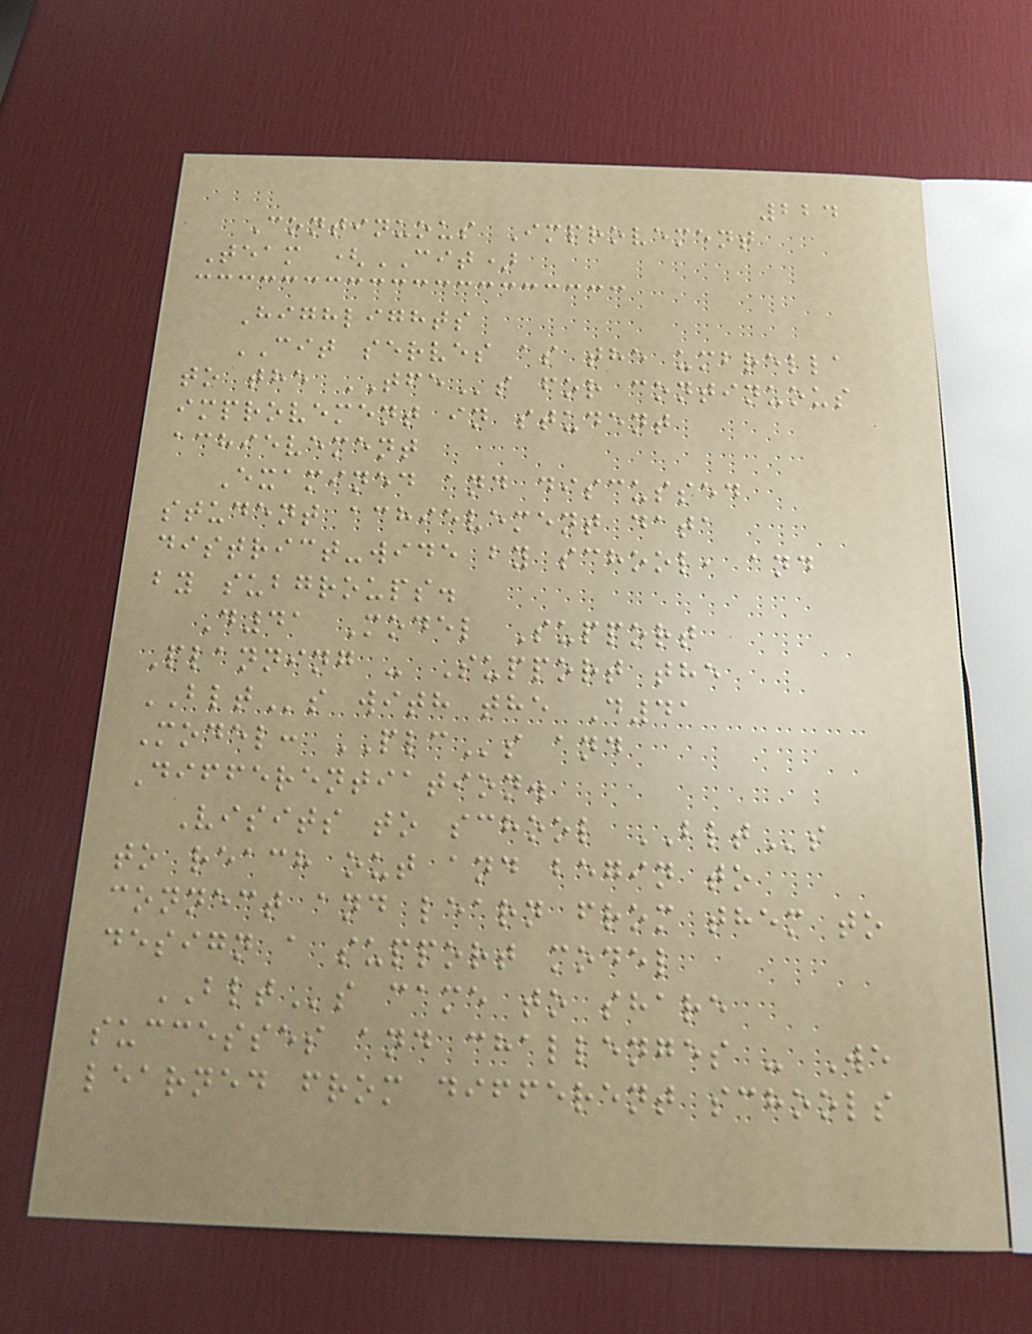224
Continuous Improvement
Team (CIT)
Highlights
CIT serves as the umbrella
to the TFEs for continuous
improvement in student
achievement
Examined and discussed
student achievement data
district-wide by school, and
by subgroups.
D41 Model Support
Planning - Support the
BLTs with the D41
Model: PLCs and
Differentiation.
Visits to school BLTs
to reach out and begin to
connect and learn from them to
design a support model
BLTs came to share
successes and challenges - We
learned from different schools
